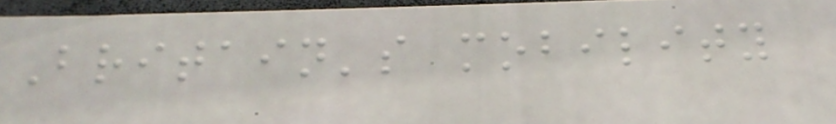Britain's mobility
